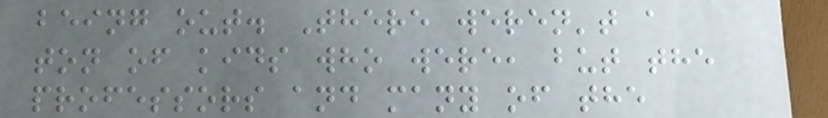being out. There weren't a
ton of kids who were, but the
professors and many of the
